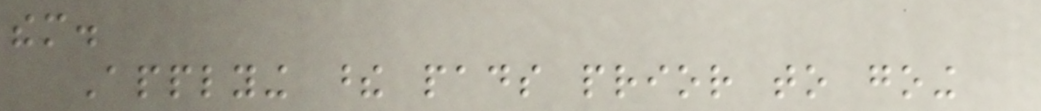them.
Applying these pads prior to going
